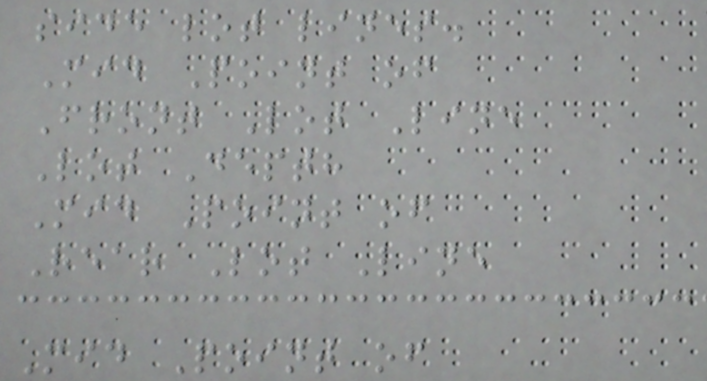side lot lines.
Mid Point of
Front Lot Line
Lot Depth
Mid Point of
Rear Lot Line
Mid Point of
